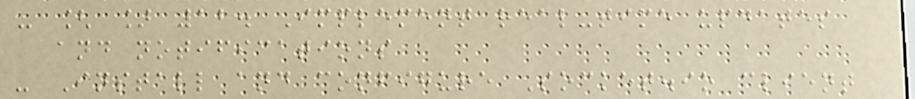- [ ] 12. Implement real-time updates
and notifications
- Install and configure Socket.io client
